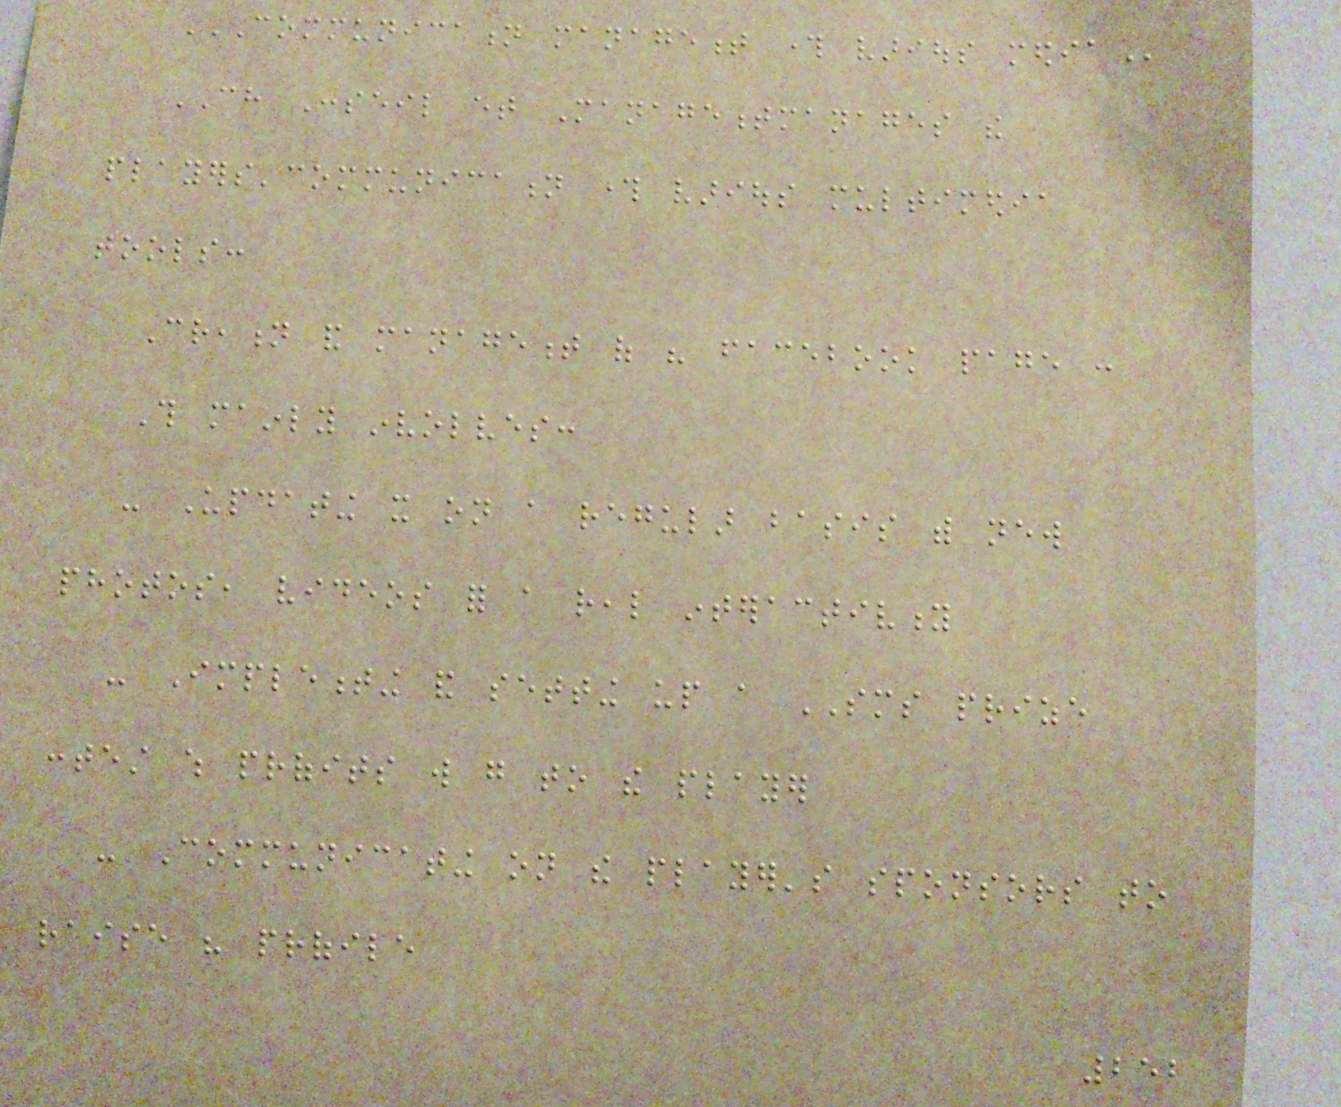COMMUNICATION MANAGEMENT THROUGH VARIOUS MEDIA
CH Conseil et Managementmanages the
players'communication through various multimedia
tools:
Creation and management of his facebook page :
This mainly involves:
- Updating it on a regular basis with new
photos, videos for a real interactivity
- Implementing and setting up a SMS prize
contest which profits will go to the player
- Communicating on the player's sponsors to
raise his profile
252
